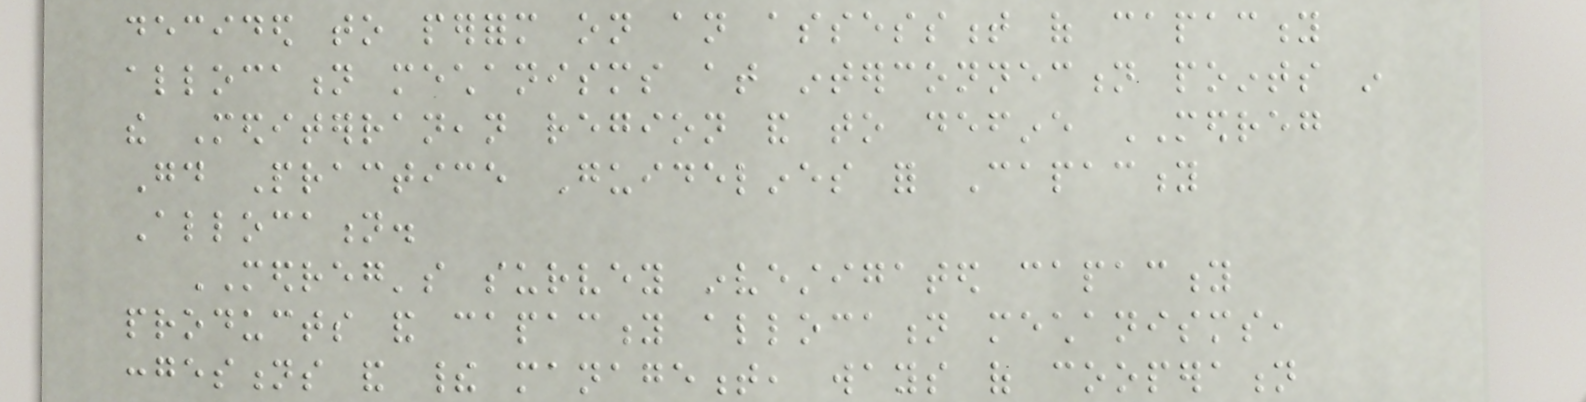decided to perform on an assessment of capacity
allocation mechanisms at interconnection points in
the Mediterranean region and to define MEDREG
Good Practice Guidelines for Capacity
Allocation.
MEDREG's survey investigated capacity
products and capacity allocation mechanisms,
congestions and their management, ways of cooperation
